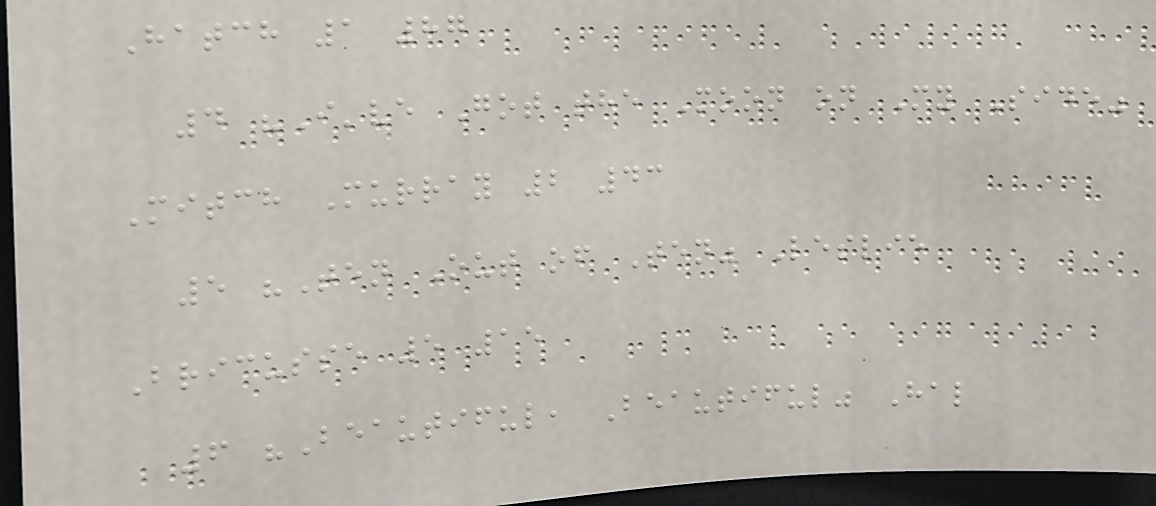Hatch 1 87
4 "I've Got the Moon on My Side"
Mitch Murray 2 43
5 "Ten Out of Ten" Leslie
Bricusse 5 15
6 "Beautiful, Beautiful" Hal
